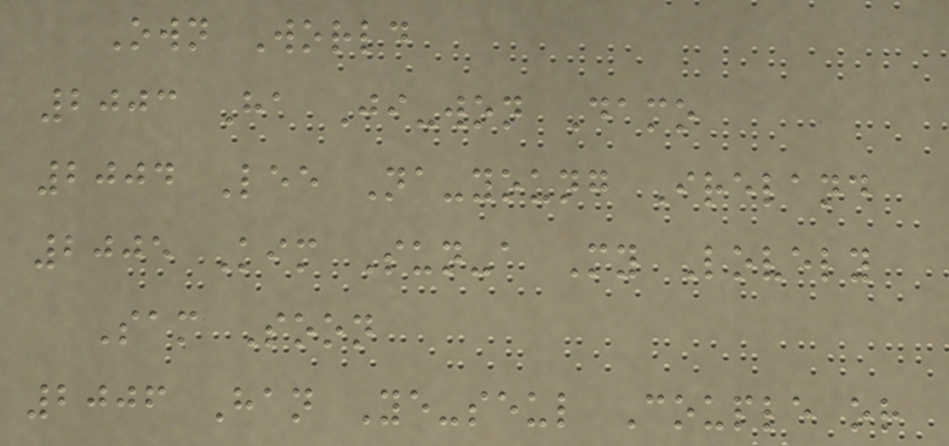Own World
2003 Ha Ji-won Damo
2004 Lee Na-young Ireland
2005 Kim Sun-a My Lovely
Sam Soon
2006 Han Ye-seul Couple or
